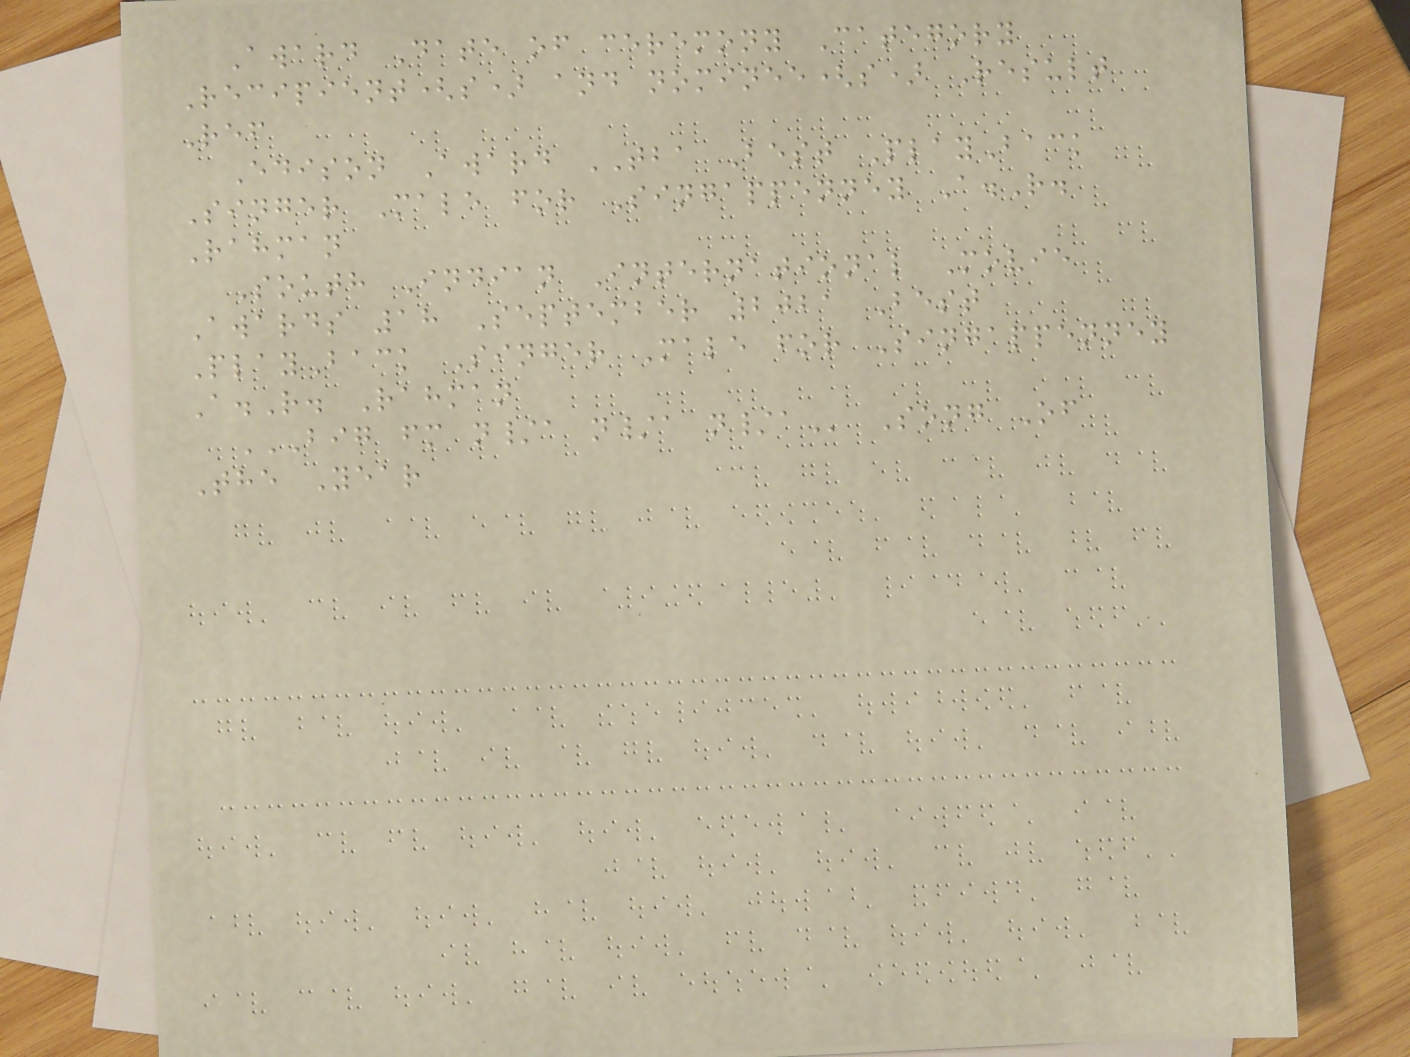Award Date of ceremony Category
Recipient(s) and nominee(s) Result
Ref
Edison Award TBA Best PlayBack
Singer Male for Singappenney A.R.
Rahman
South Indian International Movie
Awards 18 September 2021 Best
PlayBack Singer Male for Singappenney
A.R. Rahman
BIG FM N/A N/A N/A Song Of
The Year
